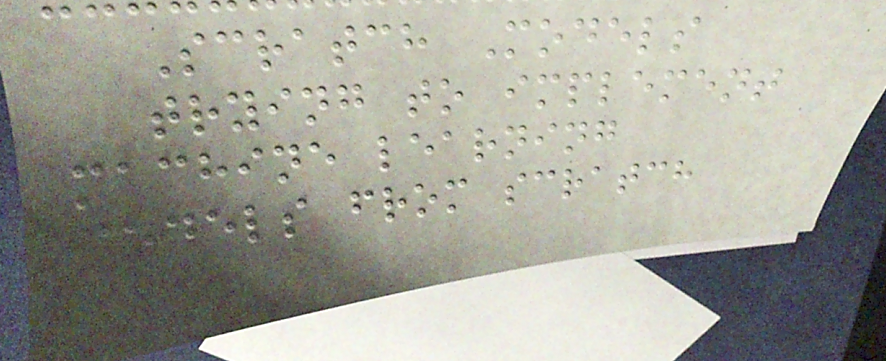Scratch Models
trying to implement
machine learning
models from scratch
